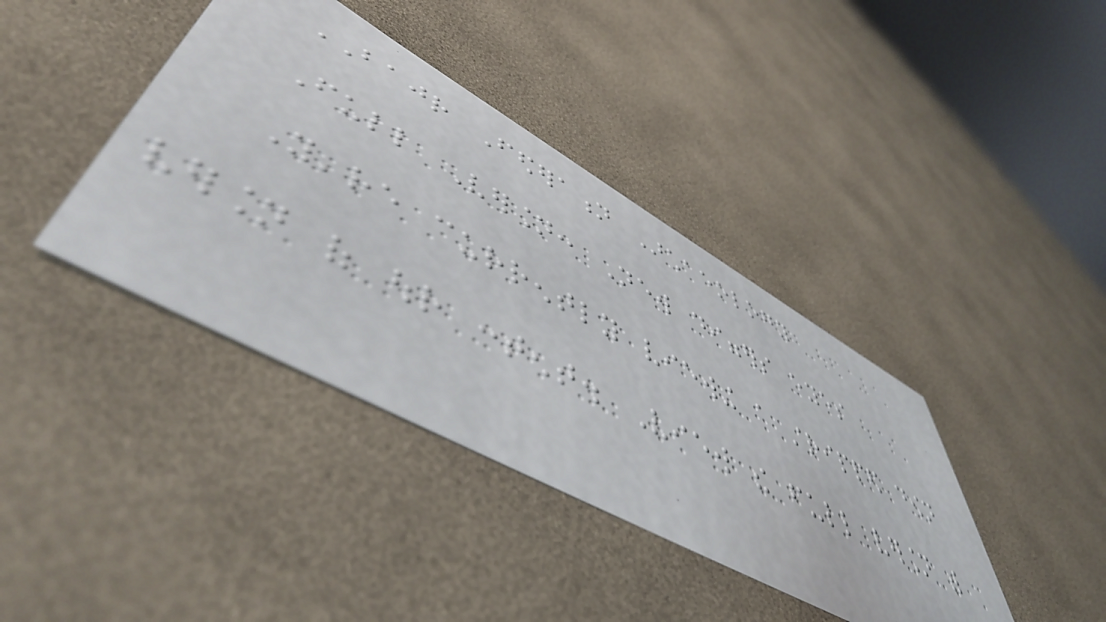BAJR Federation Archaeology
Full Version: New diggers eyes
You're currently viewing a stripped down
version of our content. View the full version with
